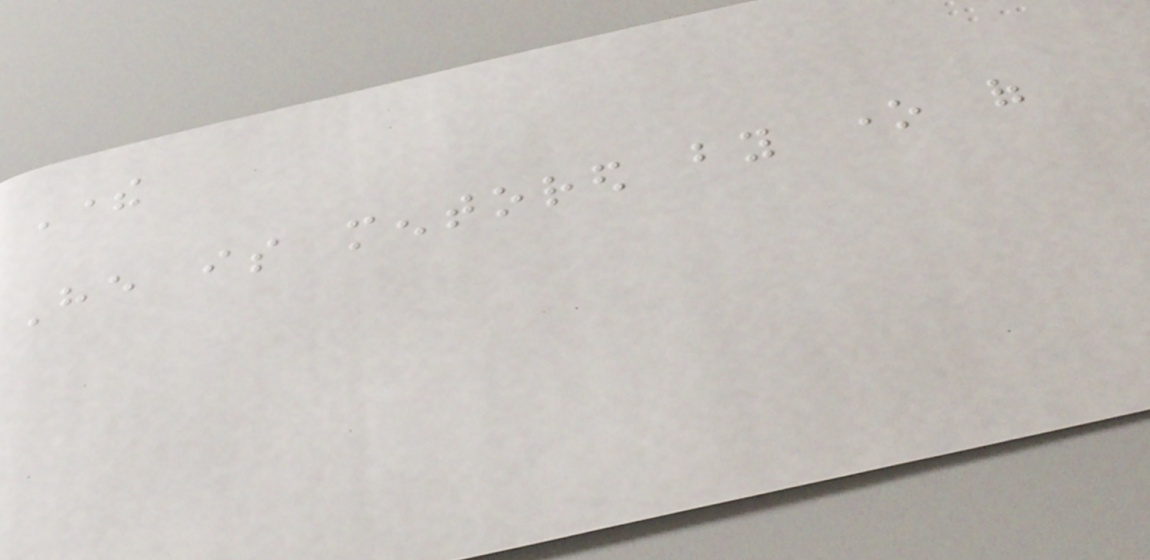There
He is mentored by one of
